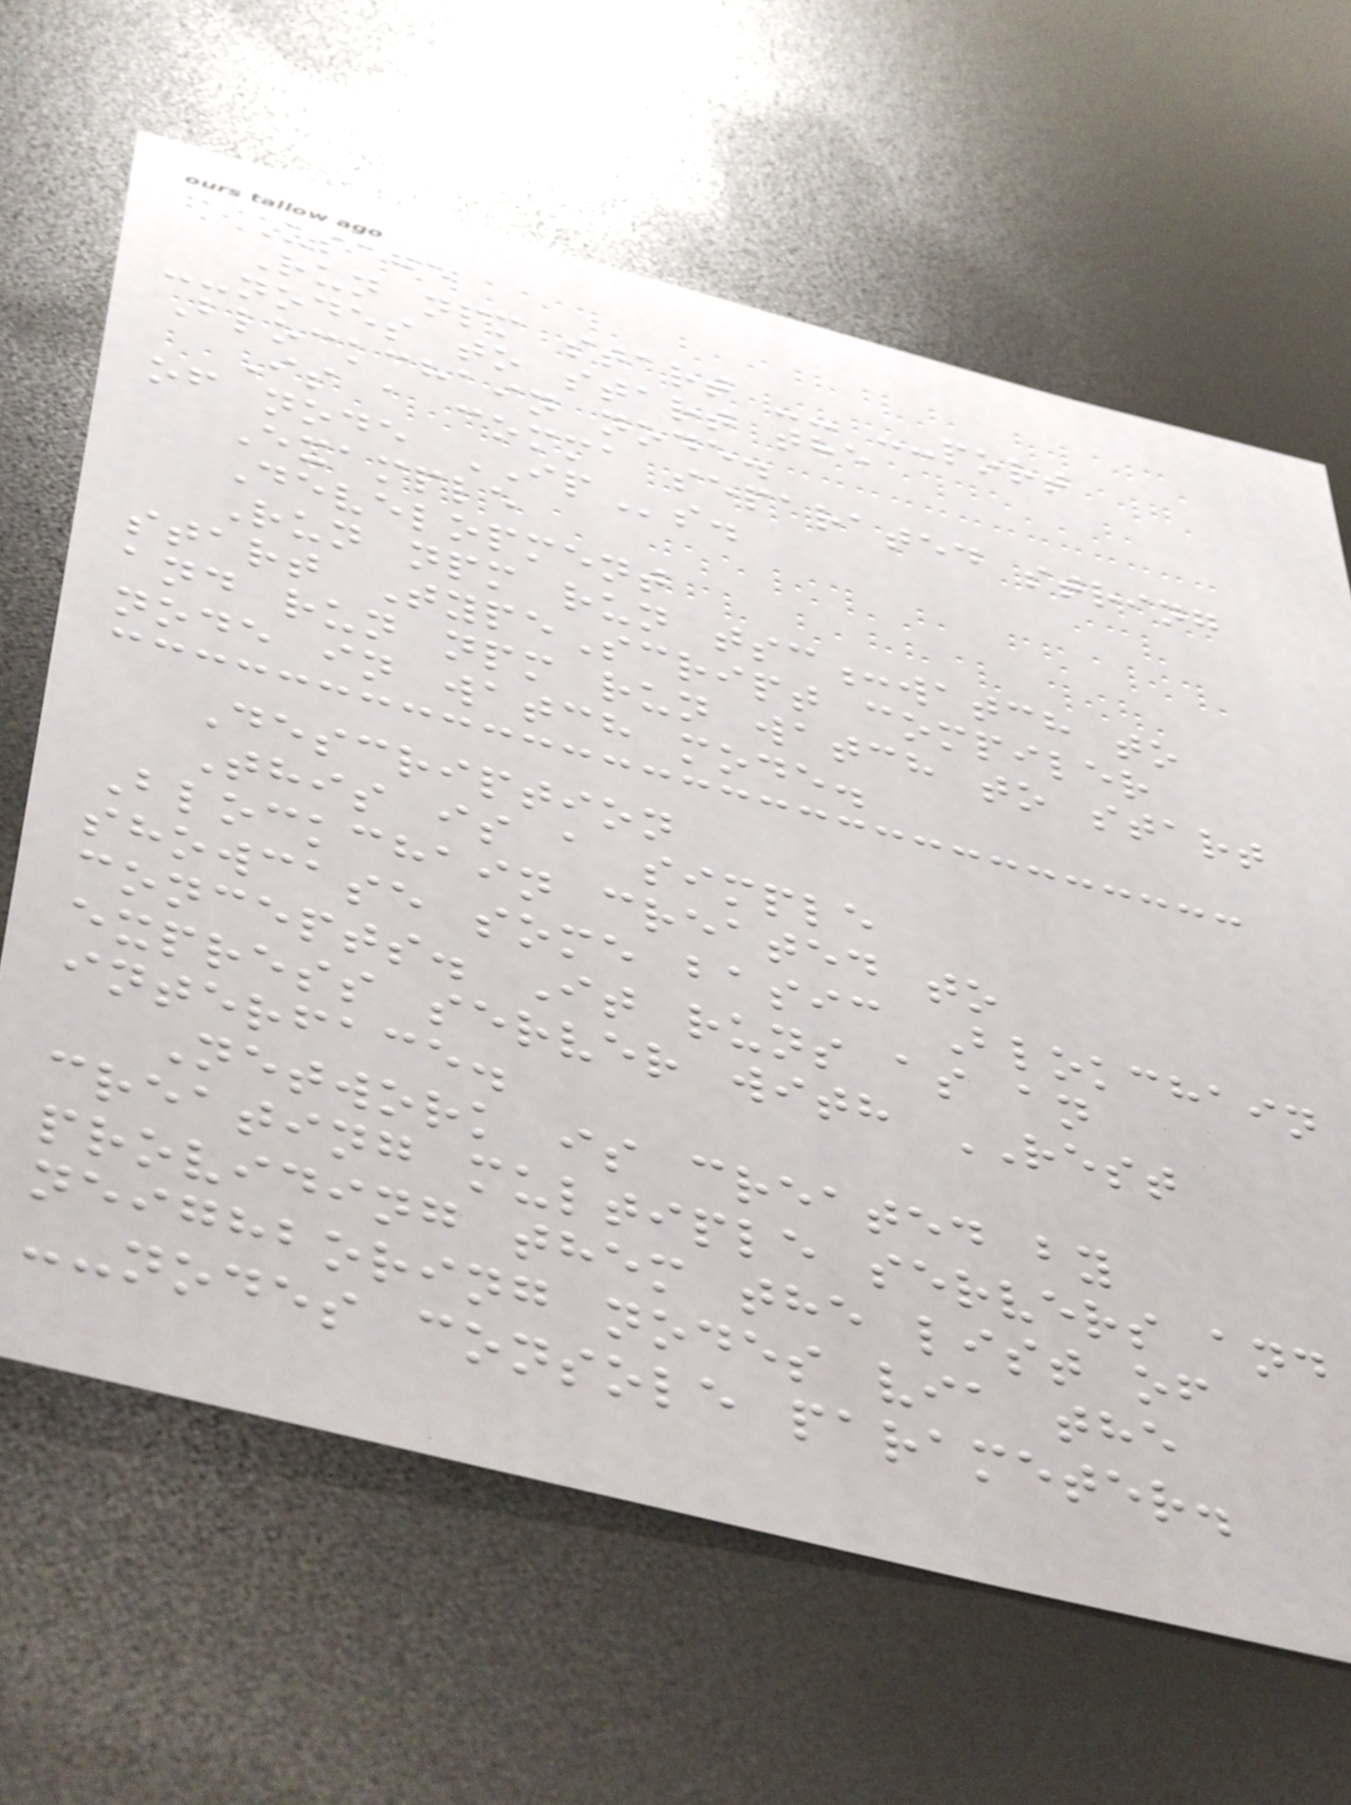Usage
Run npm start -- --port
--nodes to start the
Blockchain node.
Is a comma separated string
of node IPs.
Example
Development
Run npm run tsc:watch to
start TypeScript compiler
and run npm run watch to start
node in watch mode.
Description
This is a simple
Blockchain created to
showcase some basic Blokchain
concepts. It runs as an
express server with REST
interface.
Network is created by
creating multiple servers and
providing them the list of
neighboring nodes via the
--nodes console parameter.
